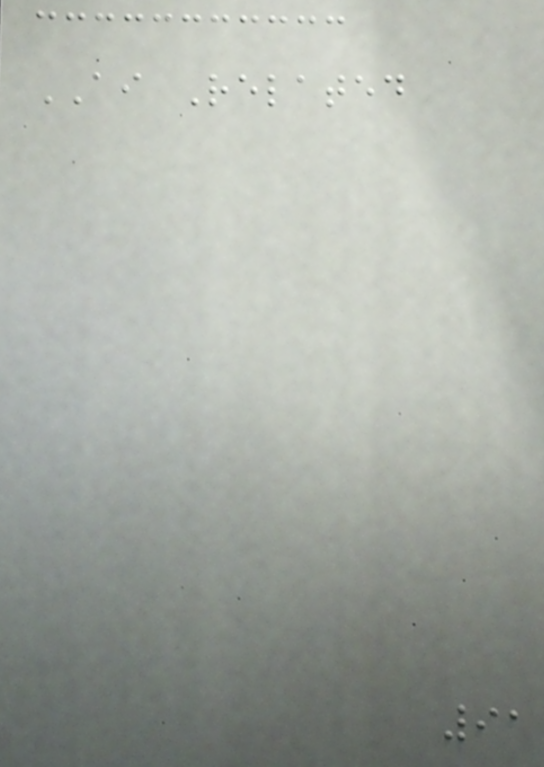AI Related
91
